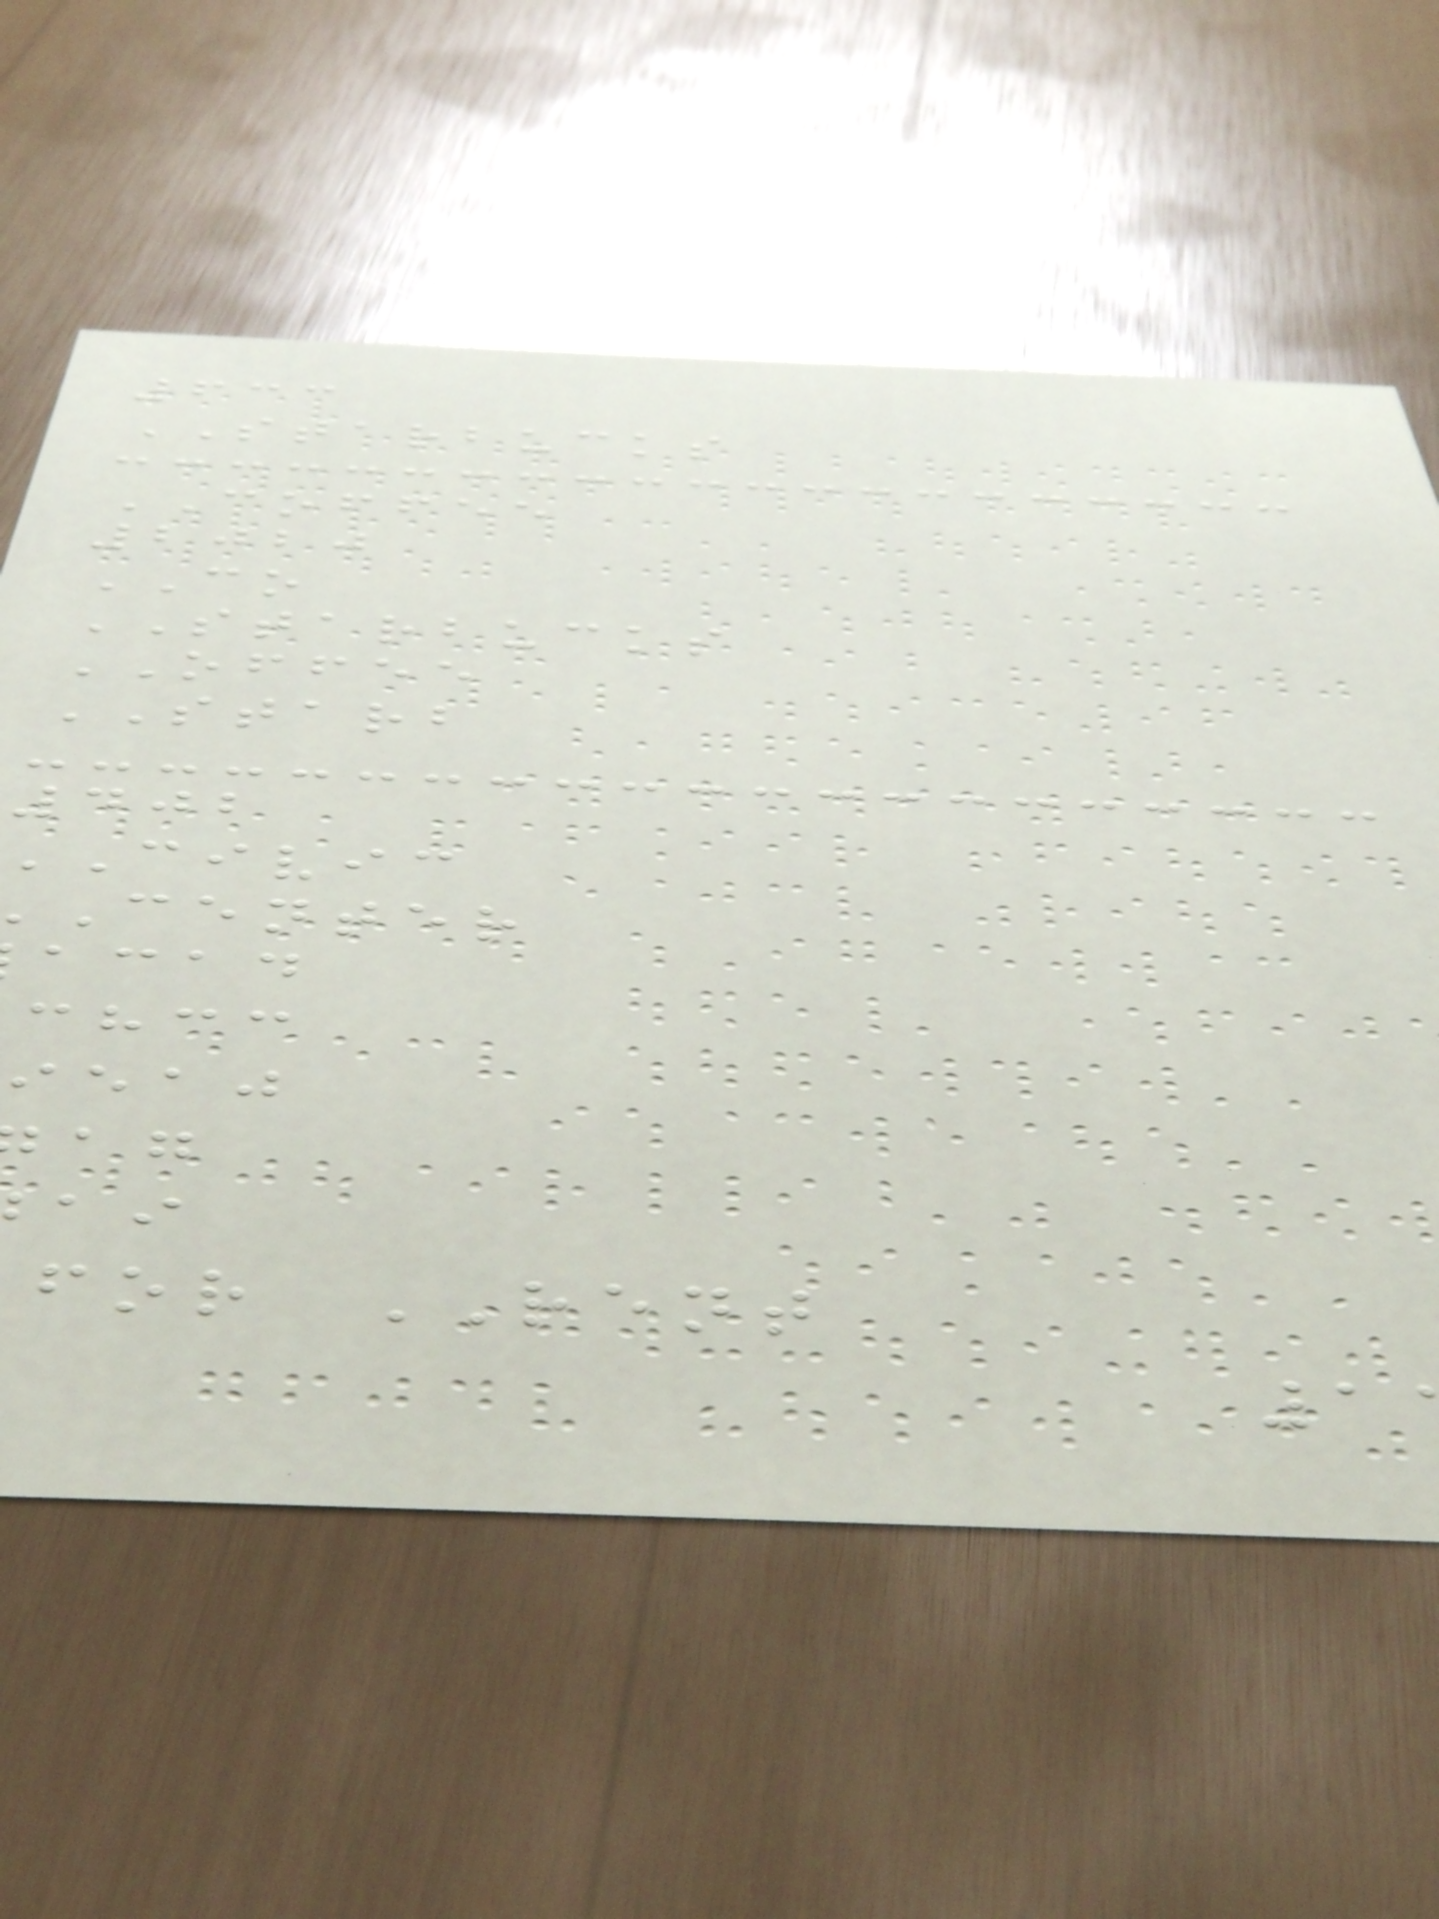633
STARBUCKS
COFFEE
2020
CO
STARBUCKS
OFFEE
STARB
402
civic
center
acad
chcc
ieaj
for RENT
